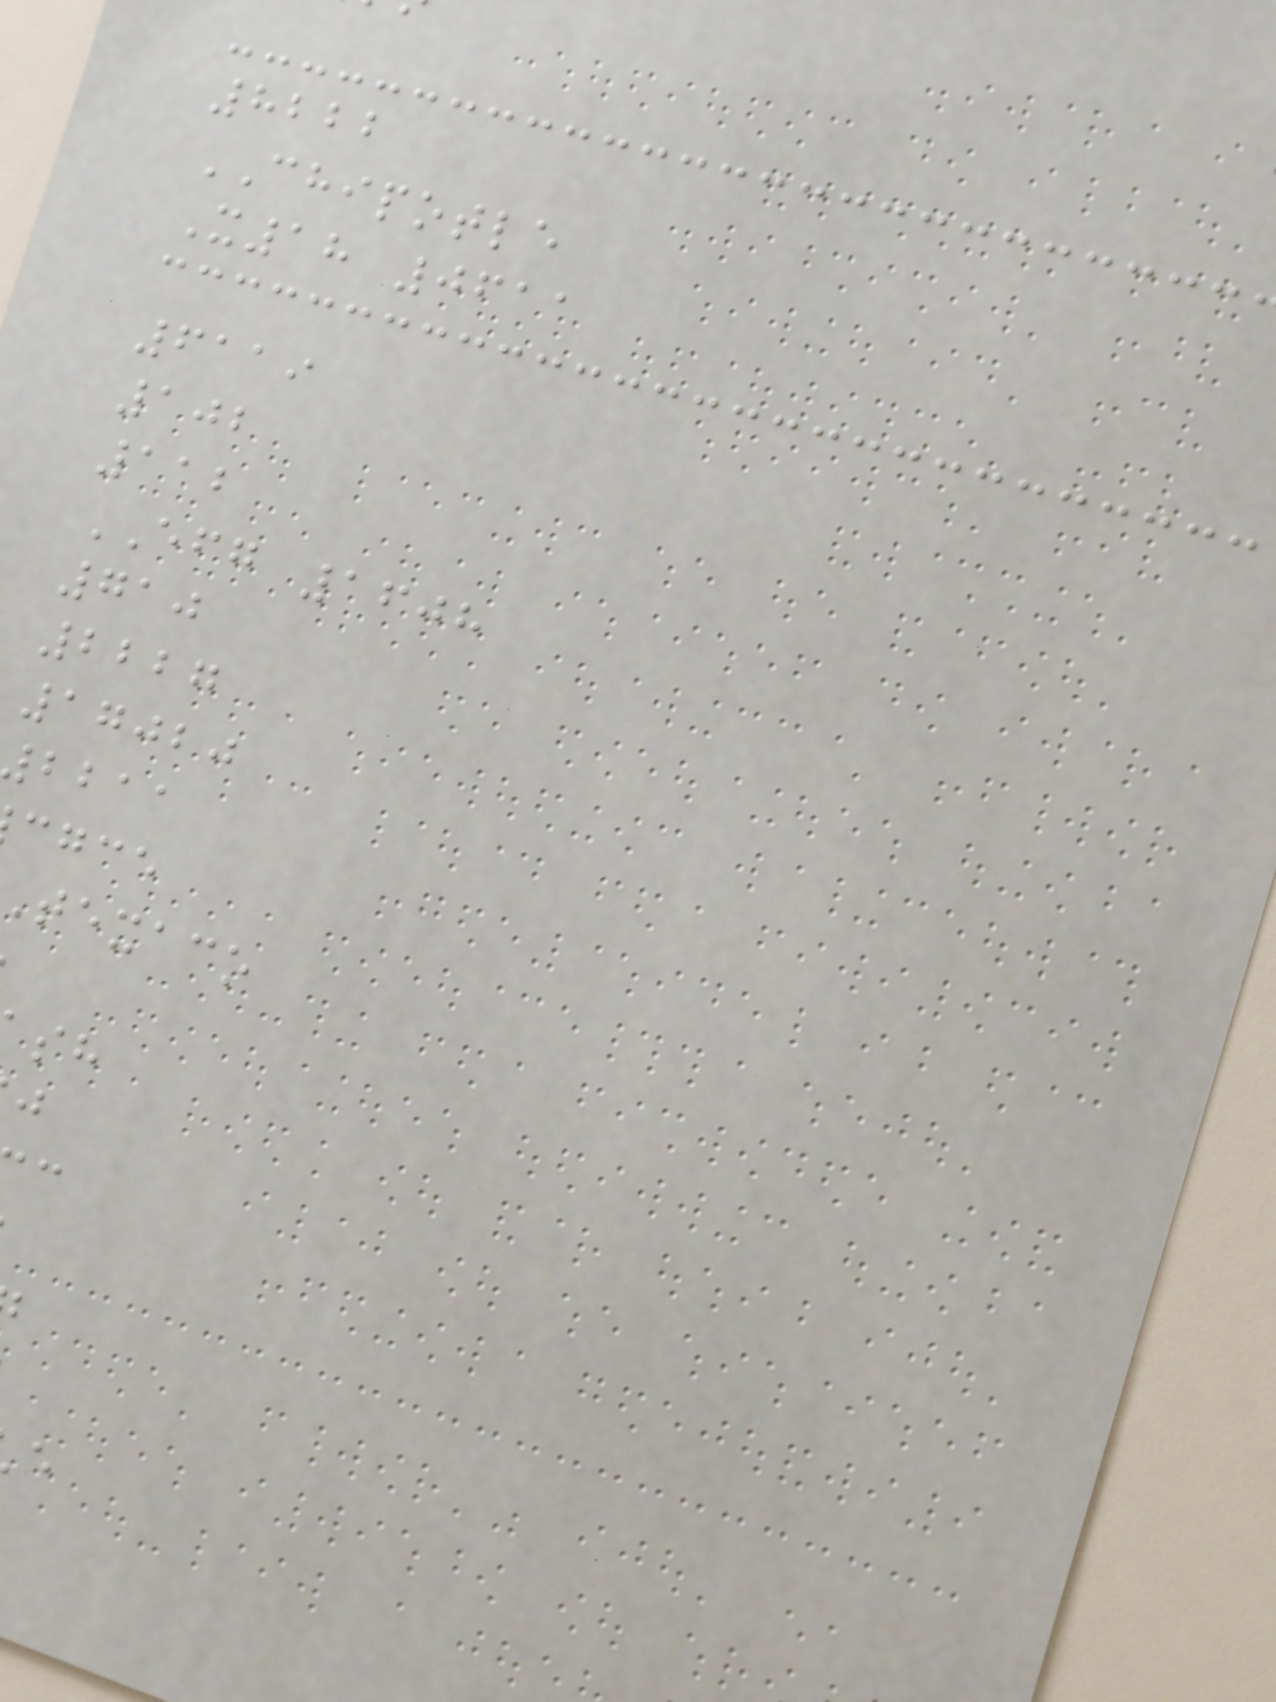8222
CHIPOTLE
X18 0611
6119
102
112
EFG 1608
710
2227
17020
bbaa
cgce
texaco
